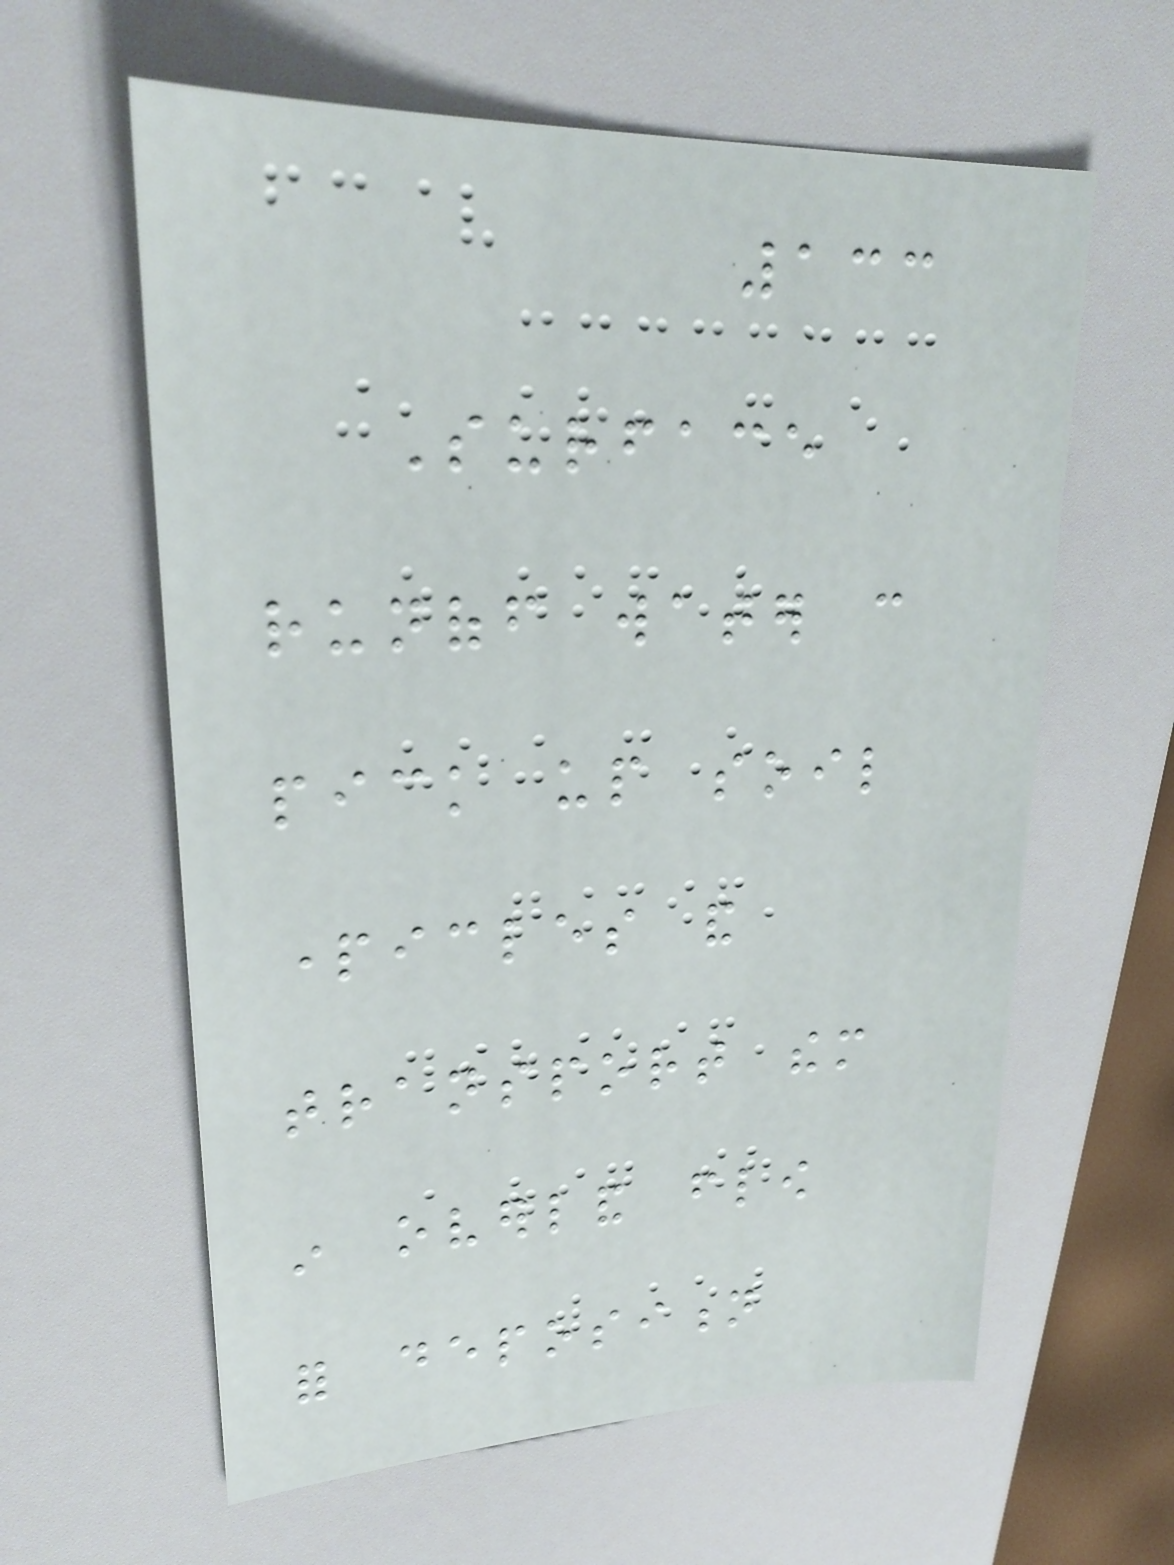133
Surface
runoff water can
pick up soil
particles and
transport them
in overland flow
for deposition
